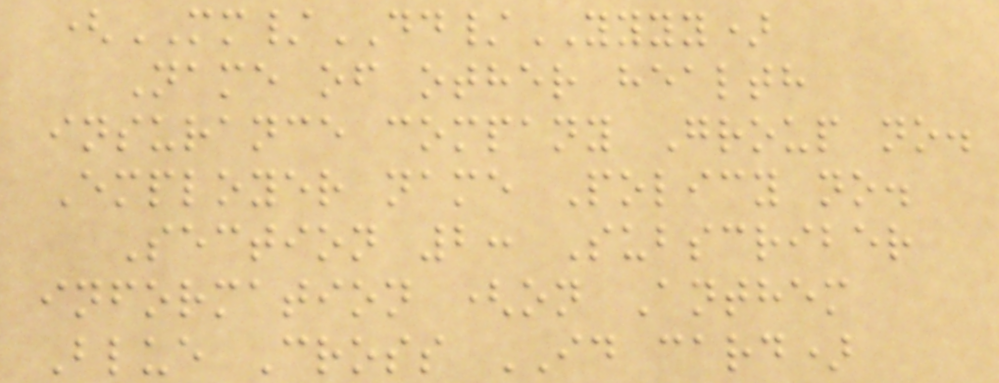(MM/DD/YYYY)
Name of other health
insurance company Group no.
Employer name Policy no.
Section 2: Subscriber
information (on Anthem
Blue Cross ID card)
